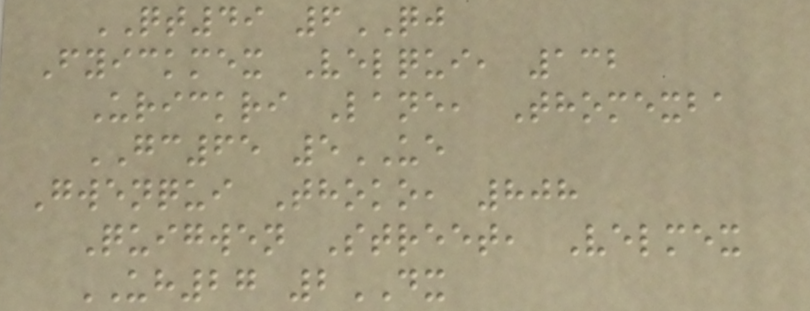QT49 6QJ
Fyickmex Velqui, 132
Urickri Lane, Thomexba
GC65 5UE
Gwenqui Thoko, 808
Quigwen Street, Velmex
UH27 2DX
